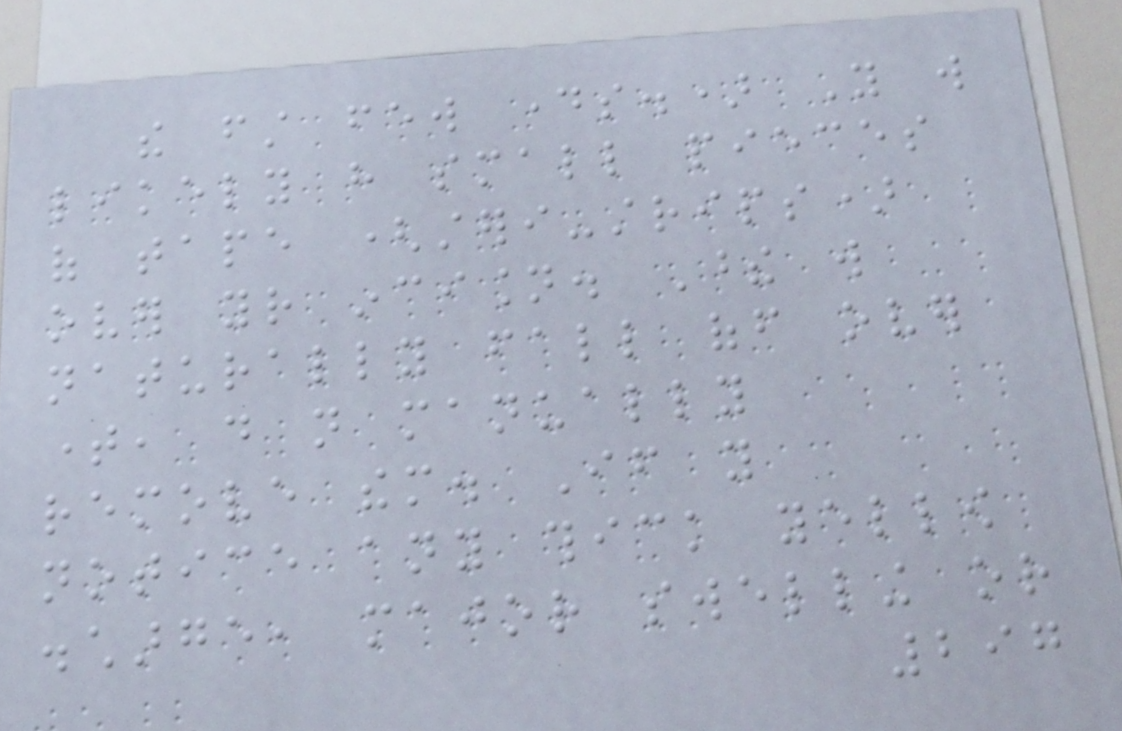the first few days.) You will
likely have small pieces
of tape (steri-strips)
over your incision. These will
naturally fall off over
time, do not manually
remove them. If you
notice any thick yellow
discharge, major swelling or
297
